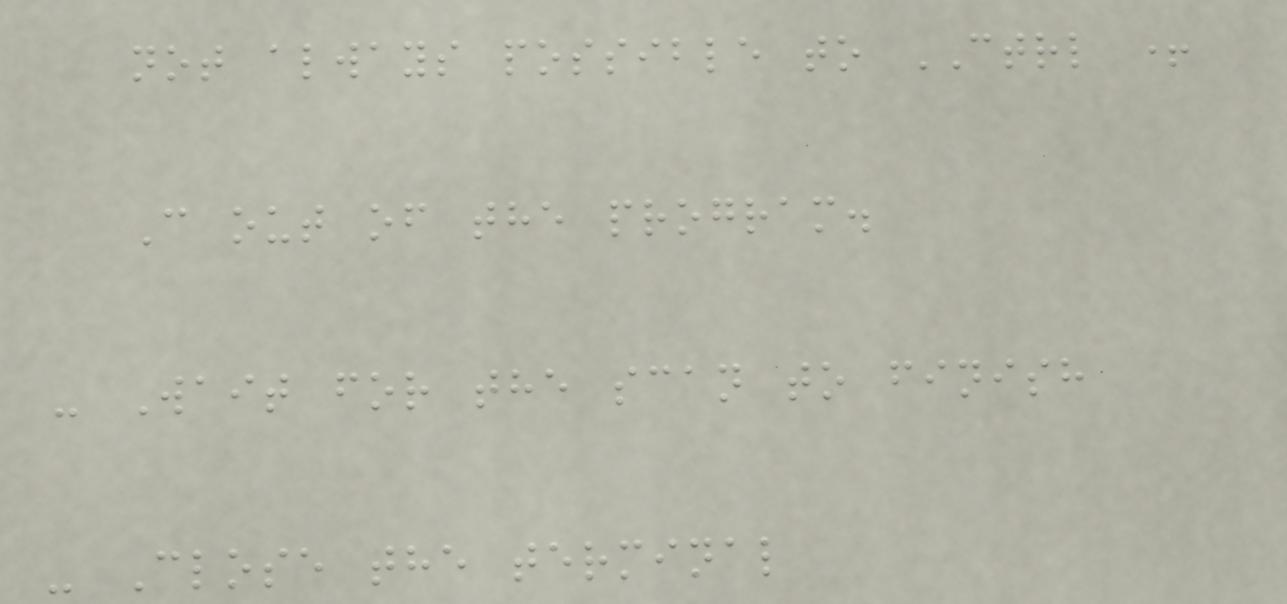not always possible to CTRL +
C out of the program.
- Wait for the scan to finish
- Close the terminal
